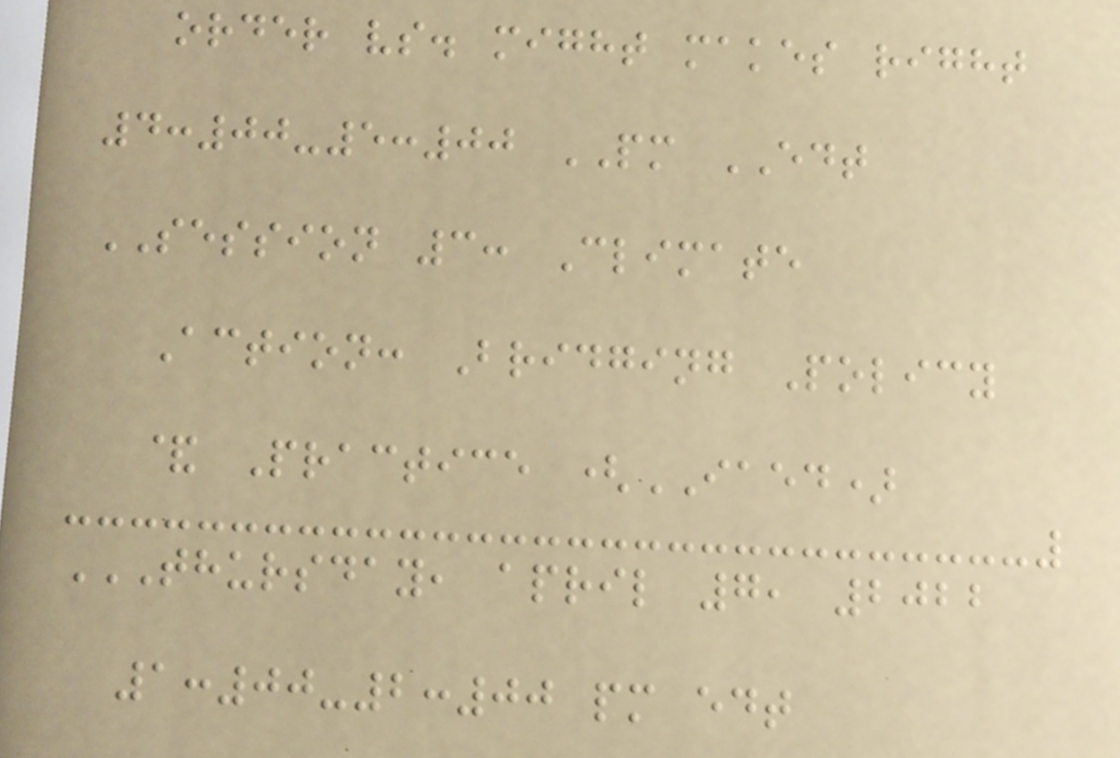order vs. might makes right
4:00-5:00 PM EDT
SESSION 3: Climate
Action: Bridging Policy
& Practice (IAED)
THURSDAY, APRIL 7, 2022
1:00-2:00 PM EDT
